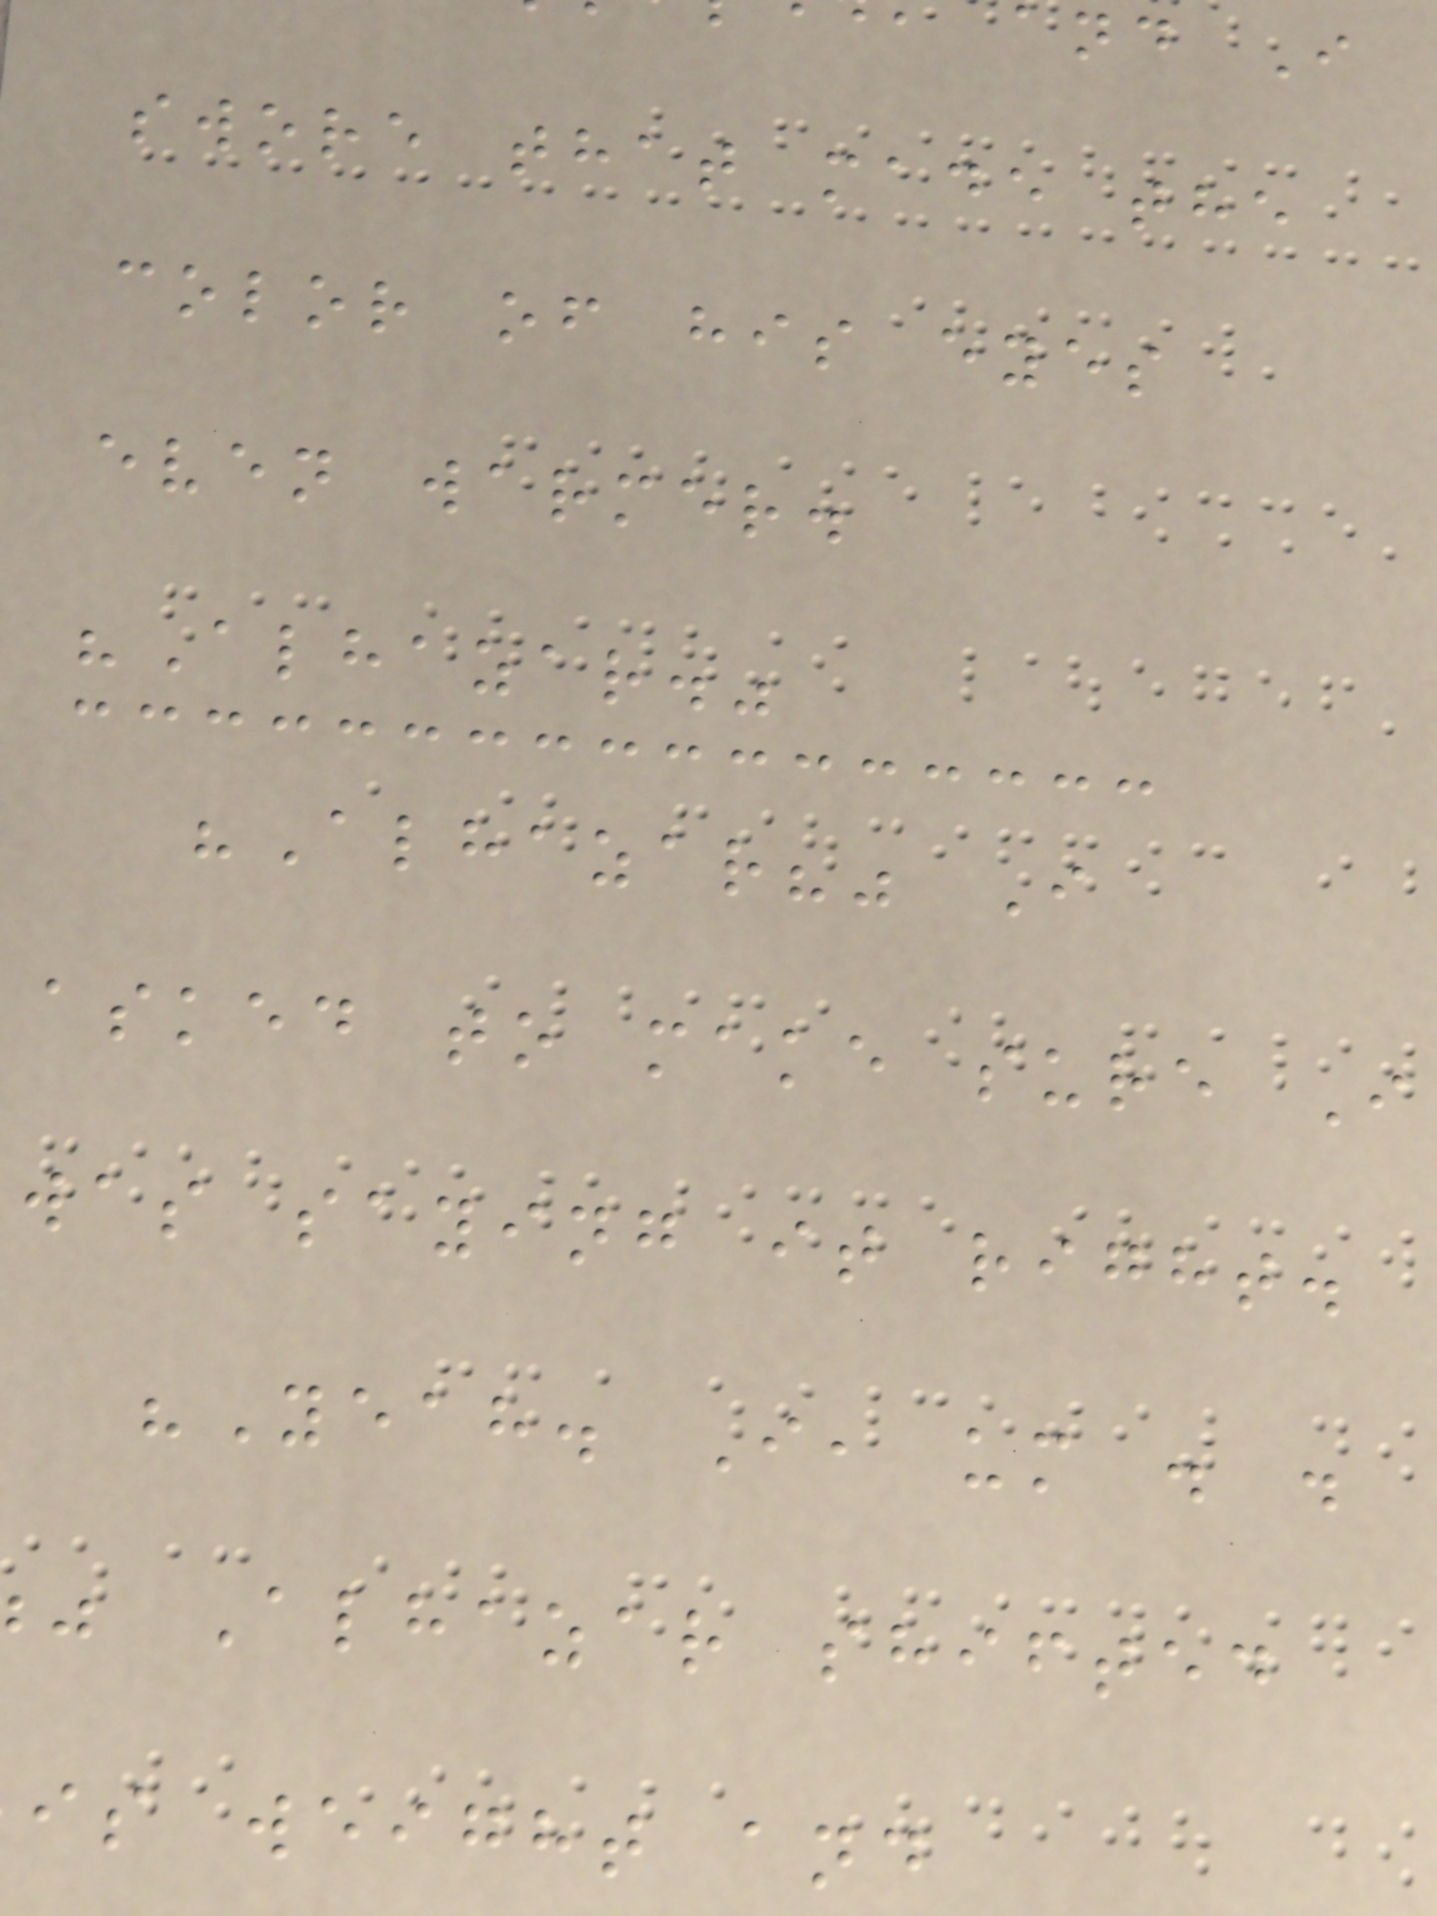and I
swore that made the
color of his eyes
even warmer.
"Alhazar."
"Alhazar?" I
asked to make sure I
was saying it right.
"Yeah. I, um . .
Alhazar shifted
is weight and
